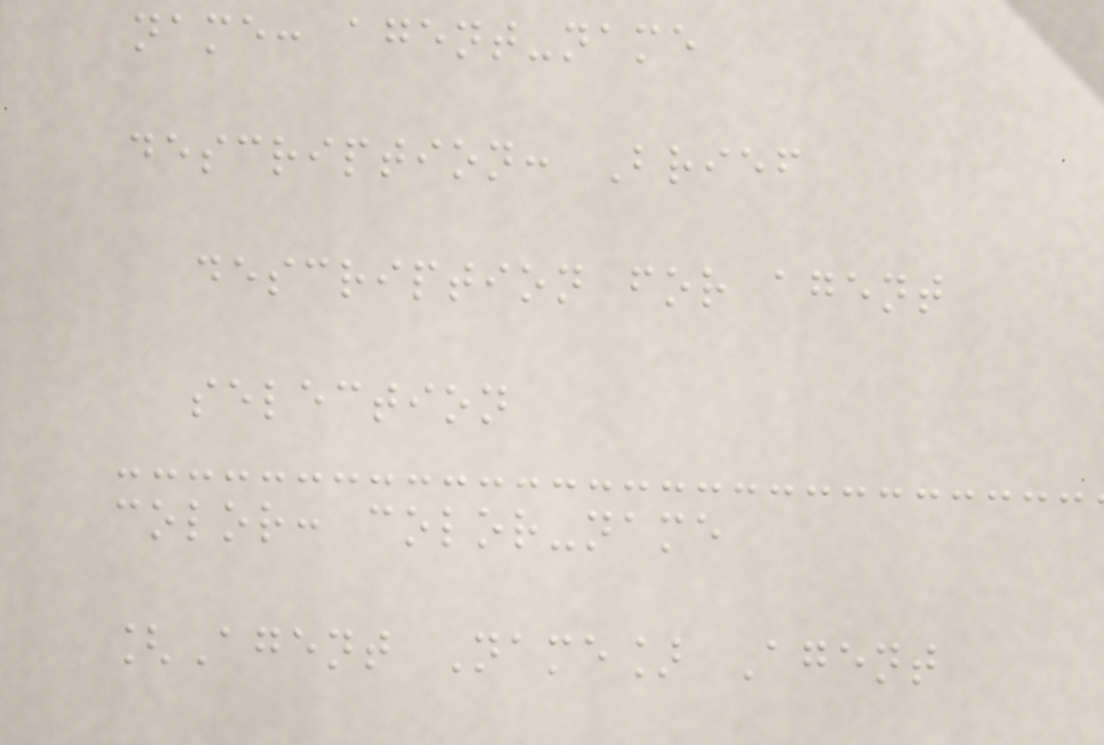name: agent-name
description: Brief
description for agent
selection
color: color-name
[Agent Name] Agent
